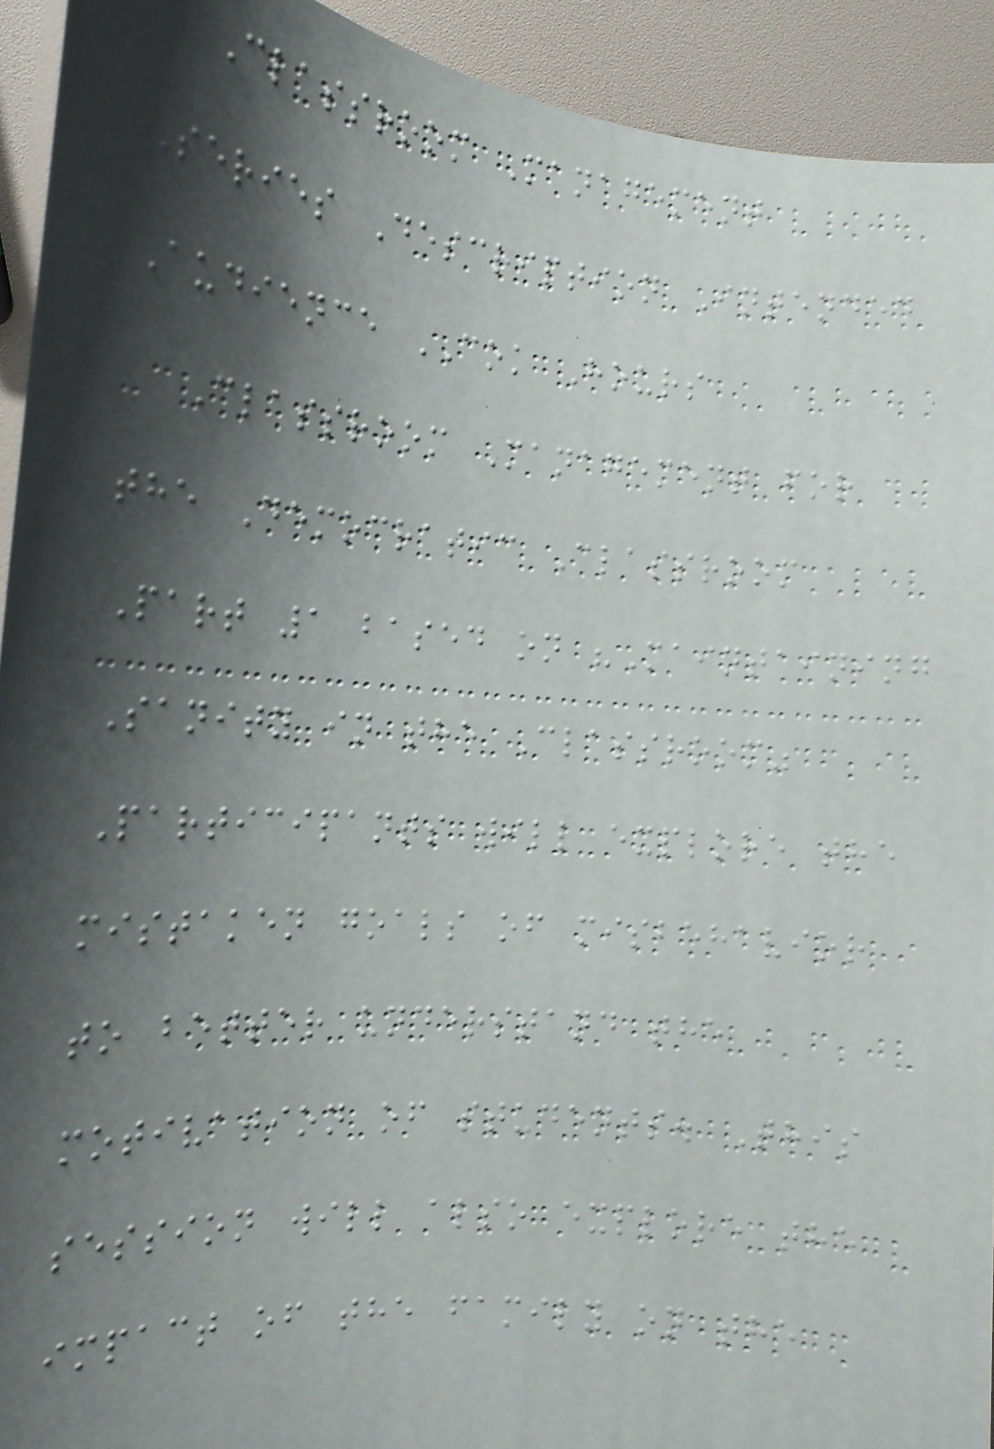Classroom Management
Series Description Intended
Audience COK Hours
Classroom Management for
the Democratic Classroom
Part 1 based on "Maintaining
Sanity in the Classroom"
Participants will explore the
mistaken goals of misbehavior
to better understand the
motivation of students. This
session will also explore the
impact of the family on the
